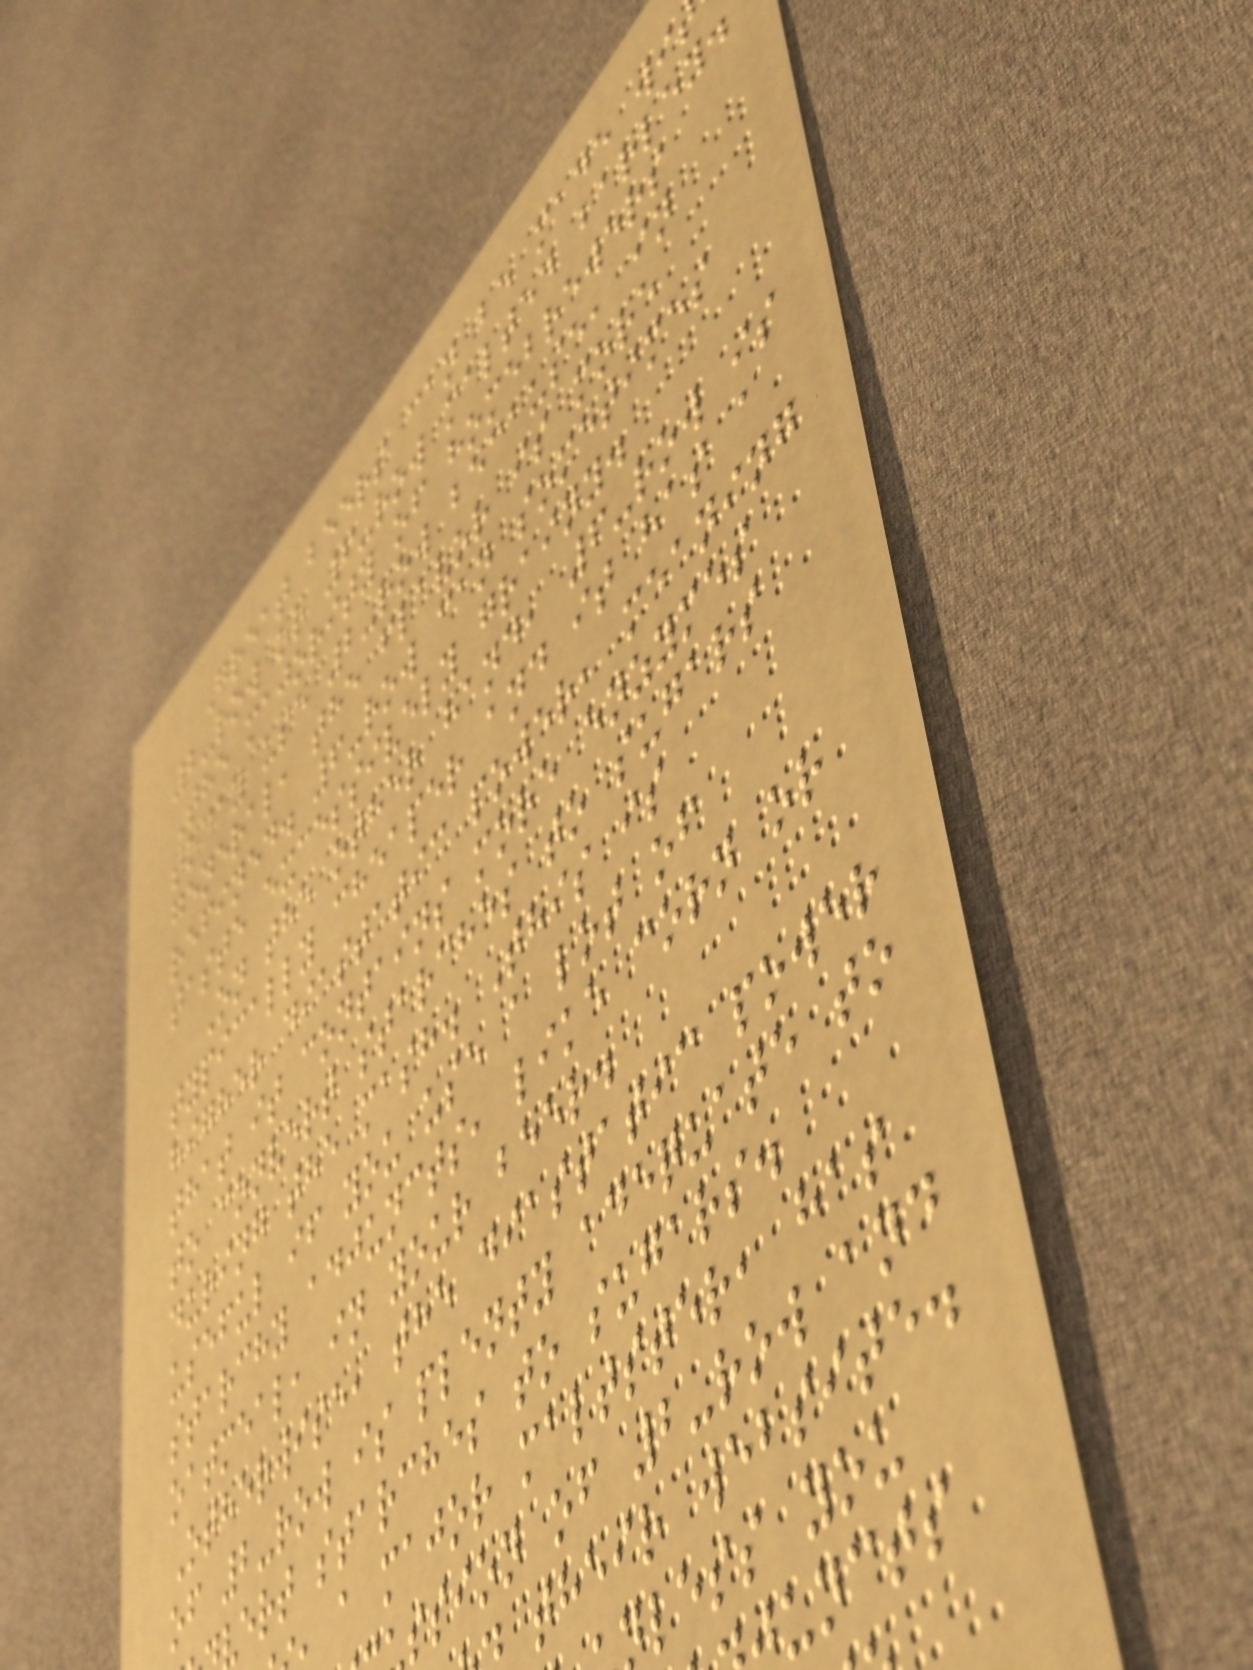Great beers can be made wi
2-row or 6-row malted barley.
The majority of homebrewers
today use 2-row because, in
general, the flavor is more
refined. 6-row can sometimes
taste excessively grainy.
On the other hand, 6-row is
typically cheaper and it has a
higher diastatic power, meaning
that it contains more enzymes
to convert starches to sugars
during the mash. This is
useful if you use a lot of
starchy adjuncts, like corn or
oatmeal, in your beer.
Otherwise, the diastatic power
of 2-row is plenty adequate to
vert starches to sugars.
a major maltster, has
ssion of 2-row and
their website.
less you
